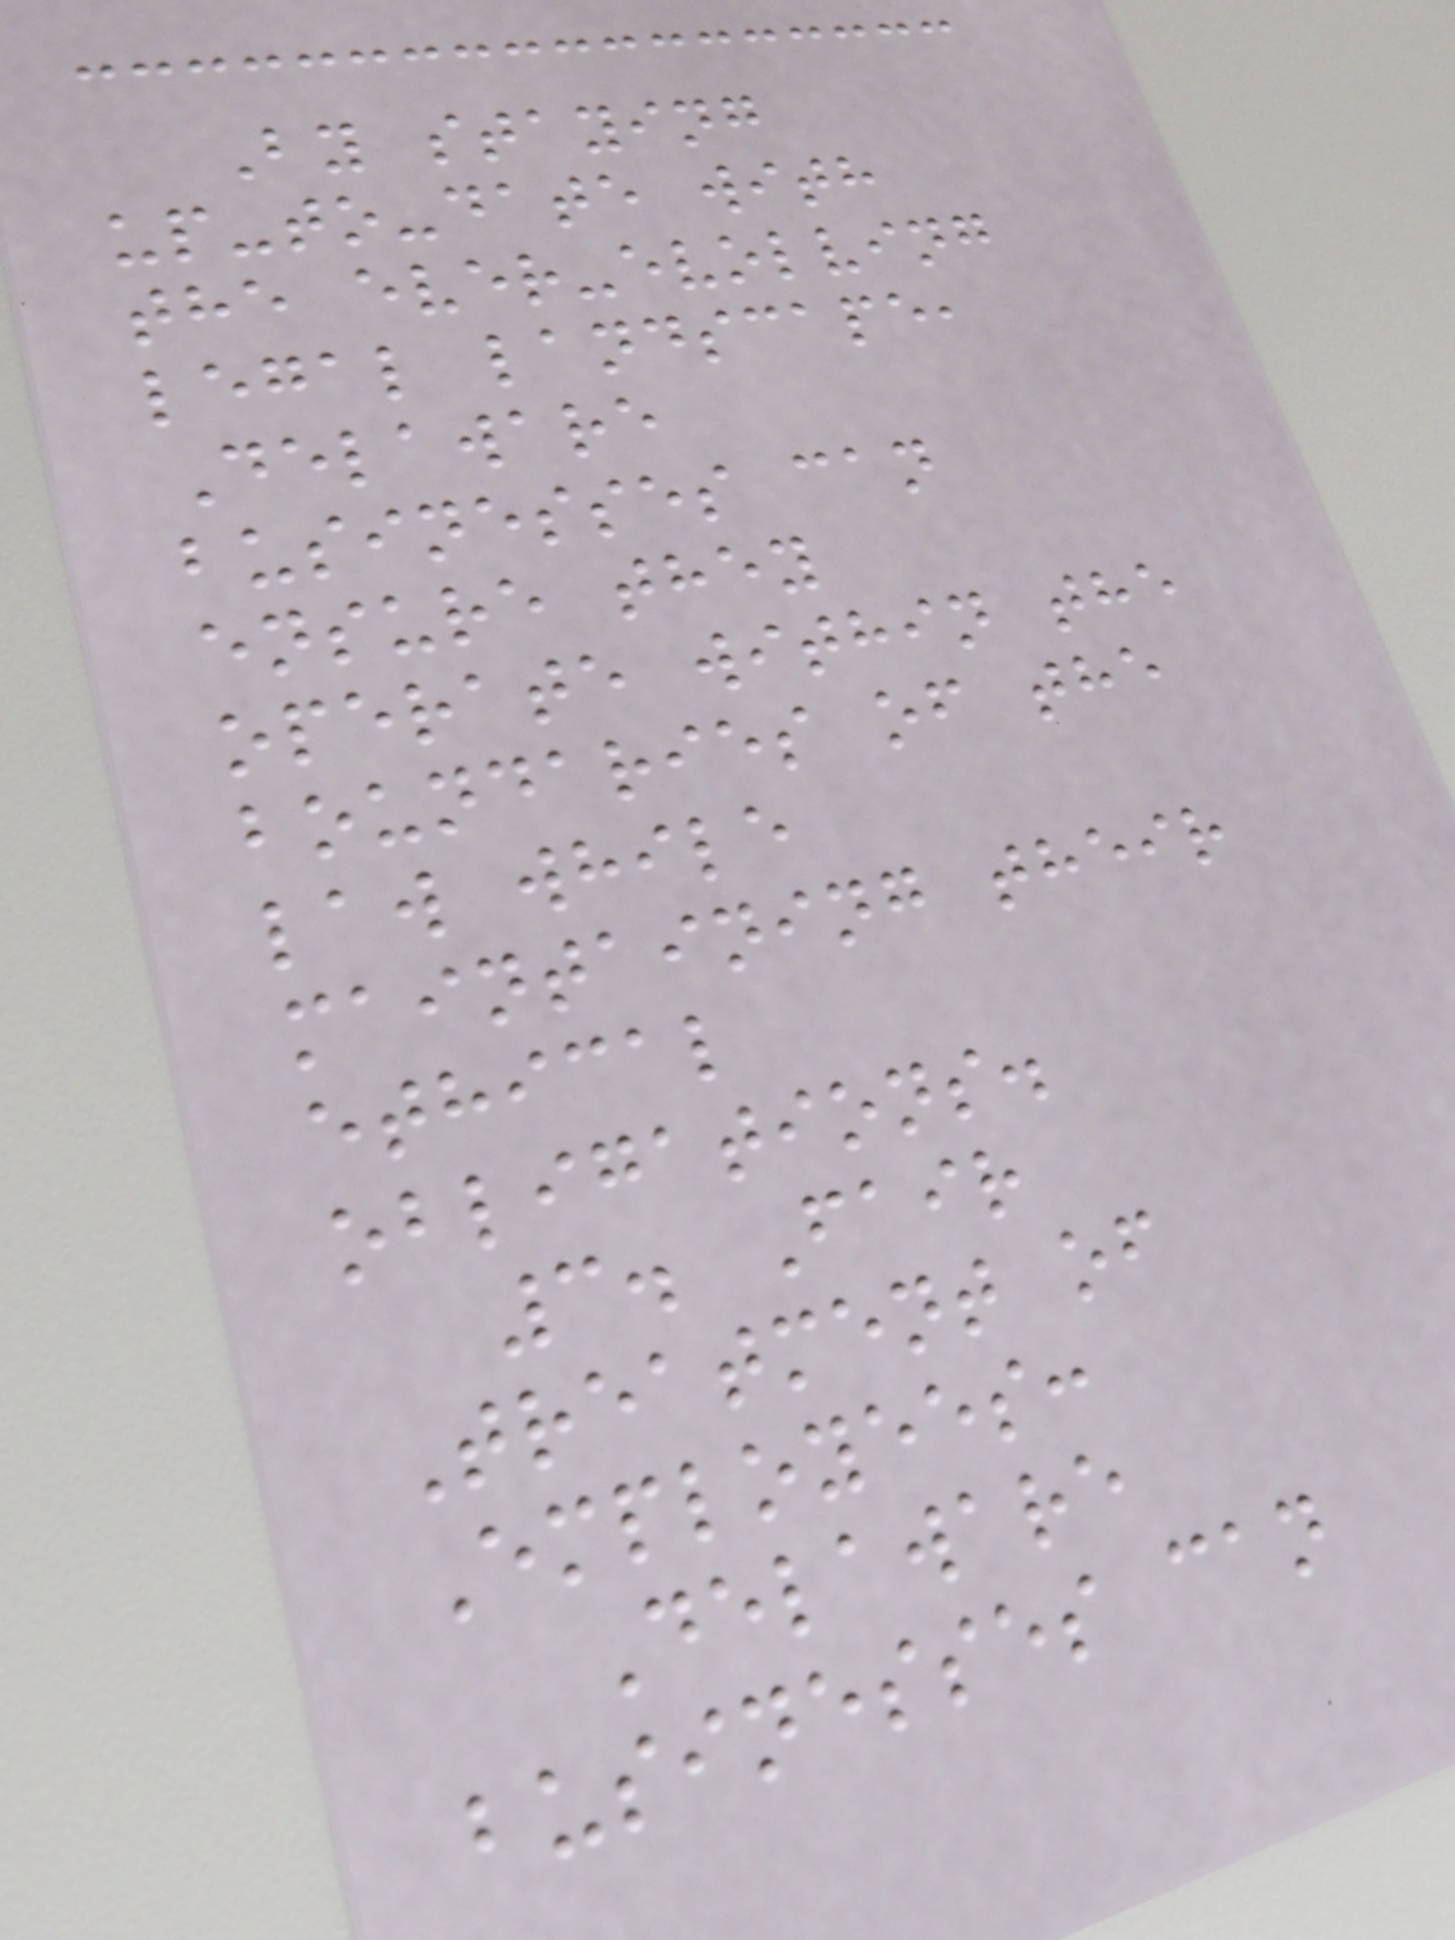By staying
up-to-date with
the ever-evolving
legal landscape,
Delaware
businesses can
ensure they
operate within the
boundaries of the
law while
maintaining their
ethical
obligations.
3. Fair
Treatment of
Employees:
Delaware
businesses can
